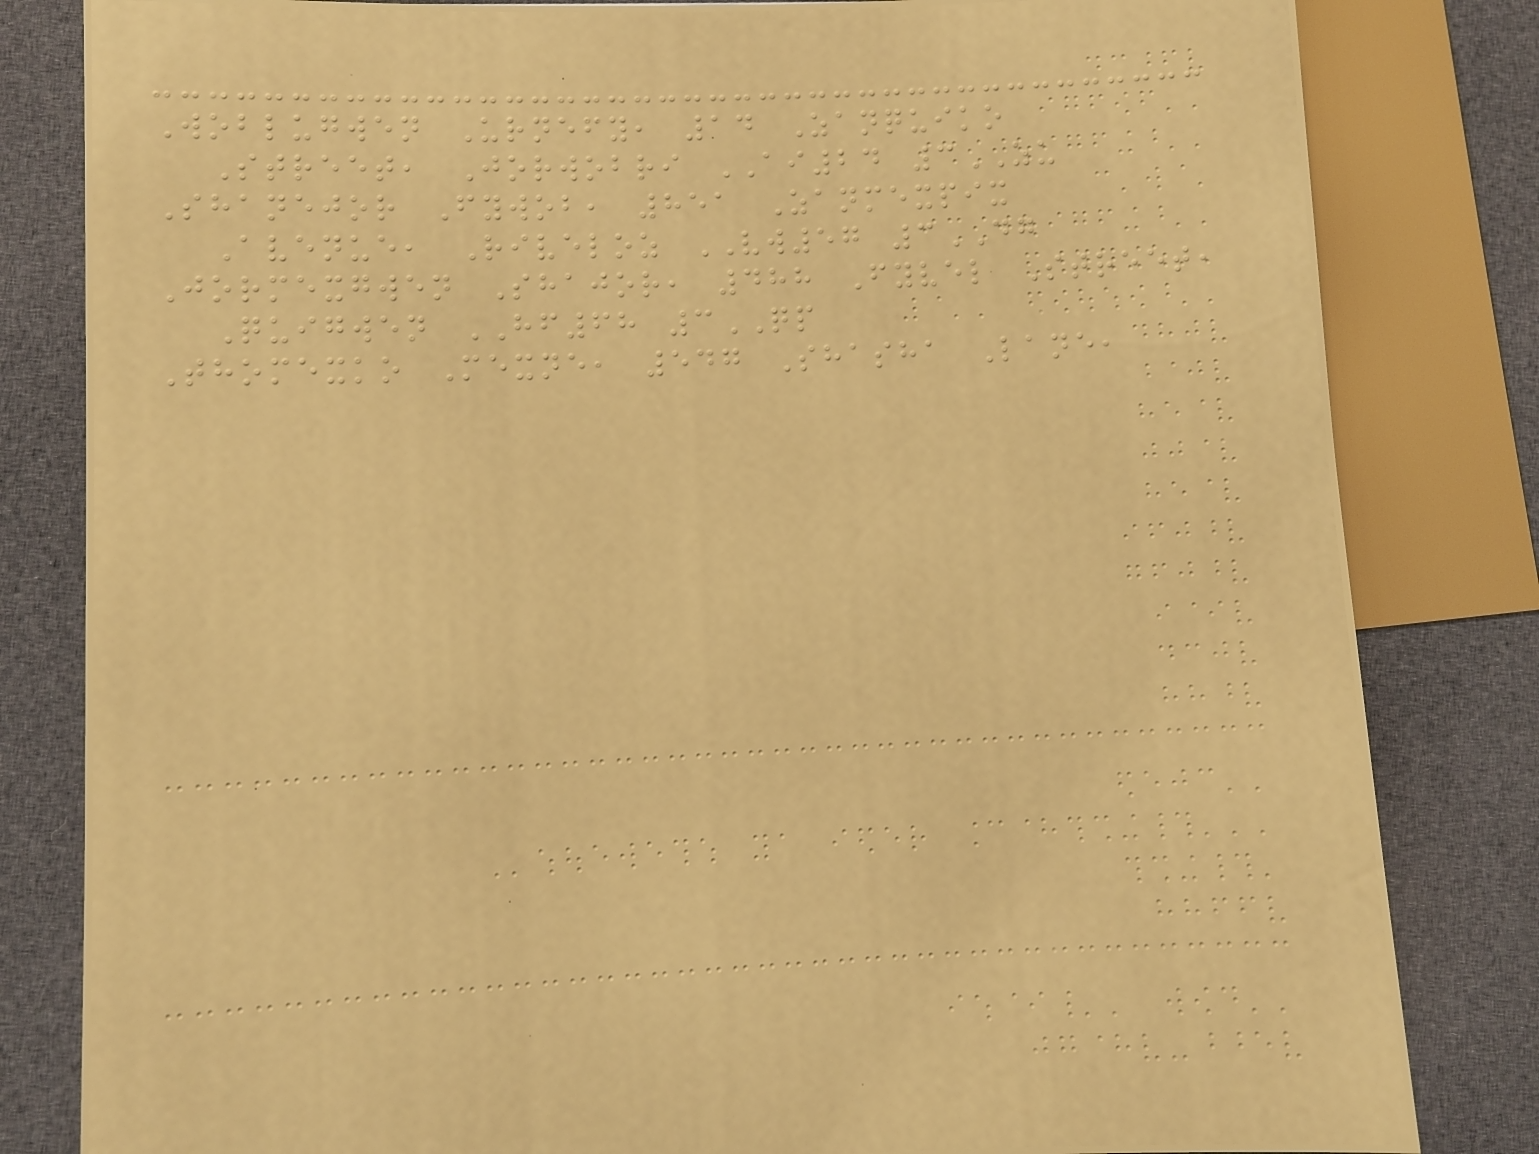Woblugwen Urnefy, 14 Zanquiko
Street, Jorwobri AI24 3ZU
Shanejor Fywob, 851 Zanmexpix
Avenue, Riveloz VW57 3DG
Jormexgwen Shajor, 488 Fyvel Street,
Quigwen HF68 3QP
Thomexko Mexne, 547 Shasha Lane,
